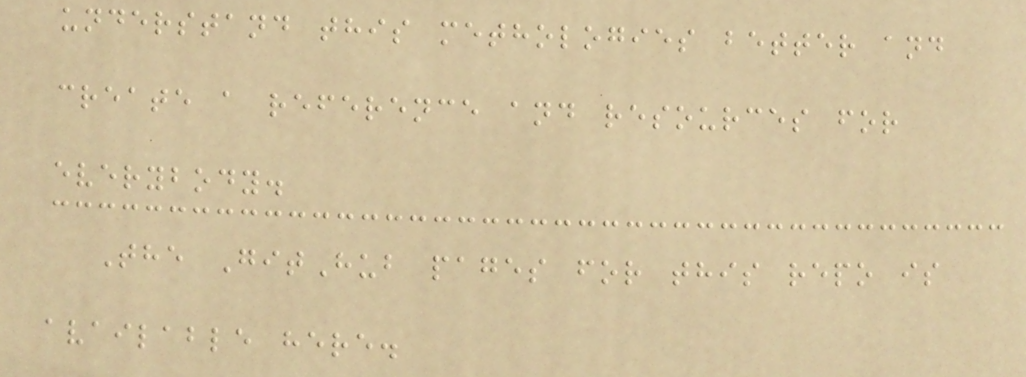understand this methologies better and
create a reference and resources for
everybody.
The GitHub pages for this repo is
available here.
